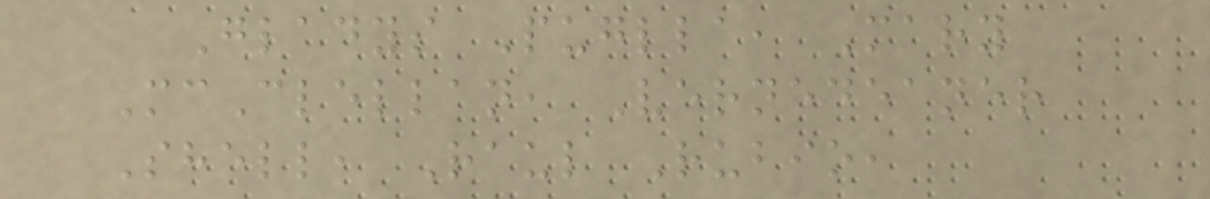Gladys Puglla, Mary
McClellan, Vernedeaner
Shell, Raul Rubio,
